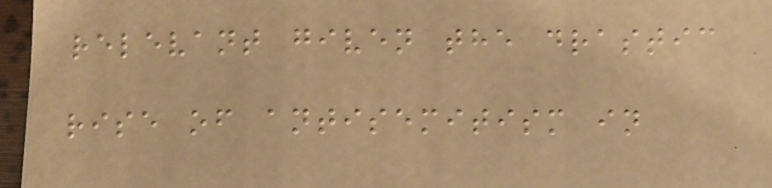relevant given the drastic
rise of antisemitism in
